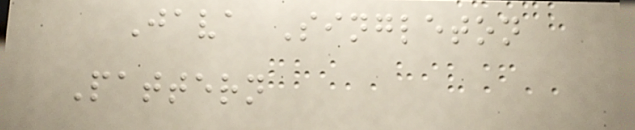Java Singleton
Pattern
